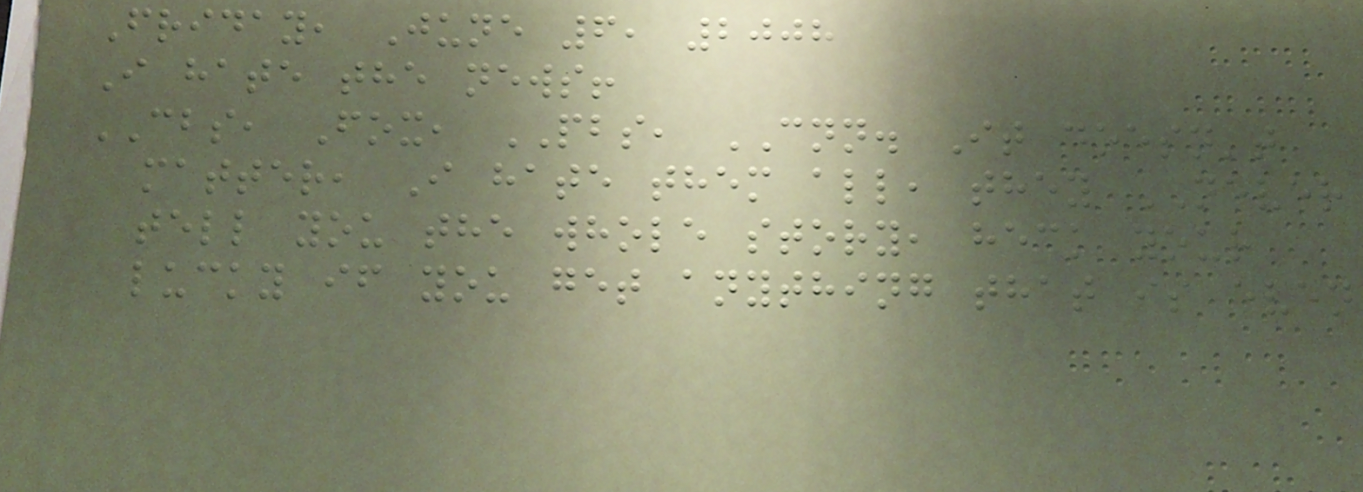Friday, June 6, 2008
I hate the news!
CBS, Fox, PBS, CNN. It doesn't
matter, I hate them all, they NEVER
tell you the whole story, heck your
lucky if you get anything that is even
